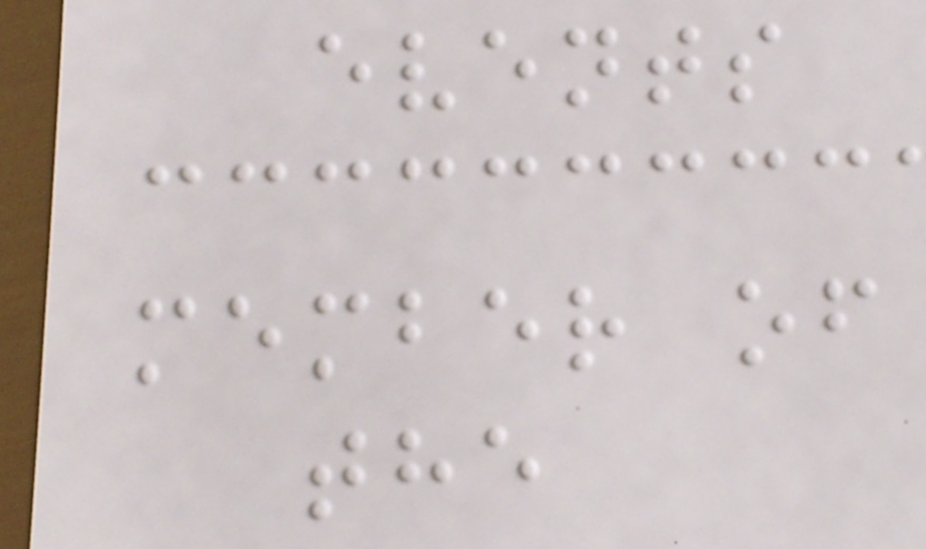events
member of
the
